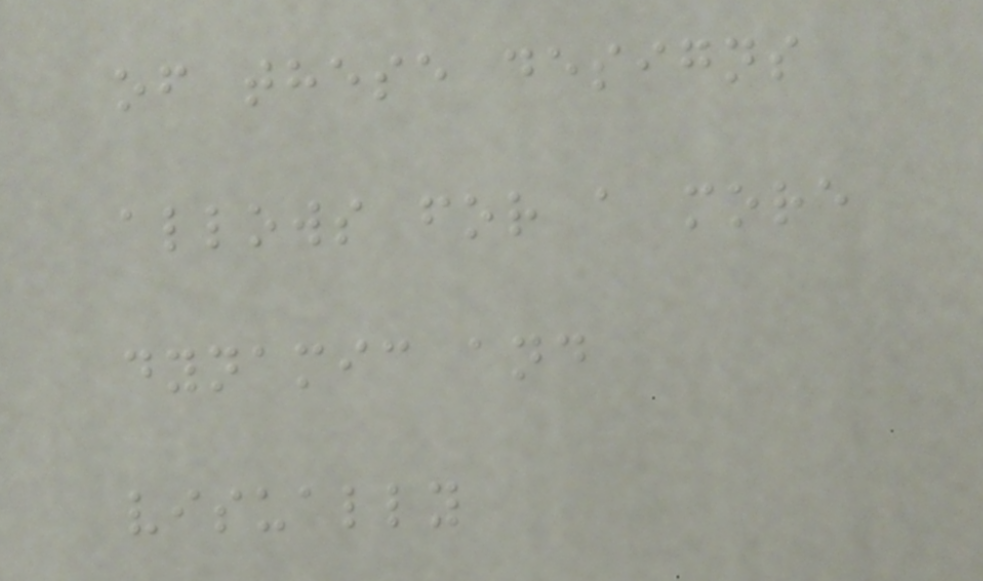of these designs
allows for a more
dynamic and
visually
